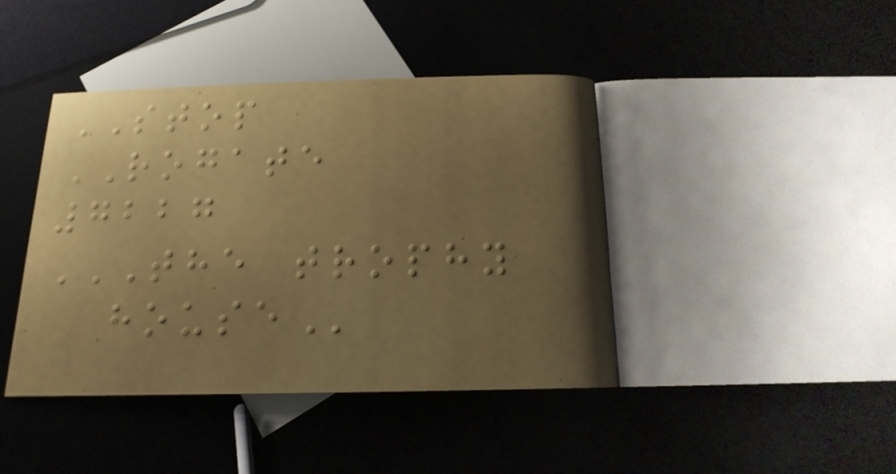STOP
ROGATE
7227
THE TROPHY
HOUSE
